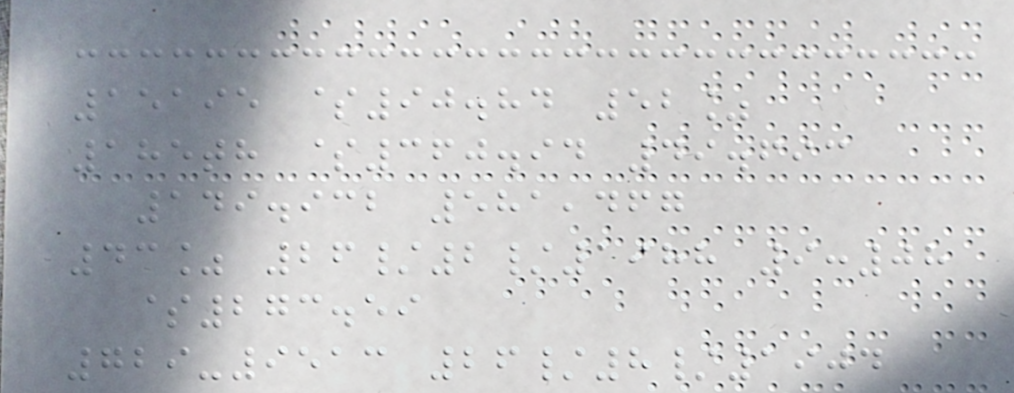15195 $90.84 52%
185th $360.94 49.693
149.932 581,467
43% 26/2/1988 9:08
$273.59
729-9513 26/8/1904
